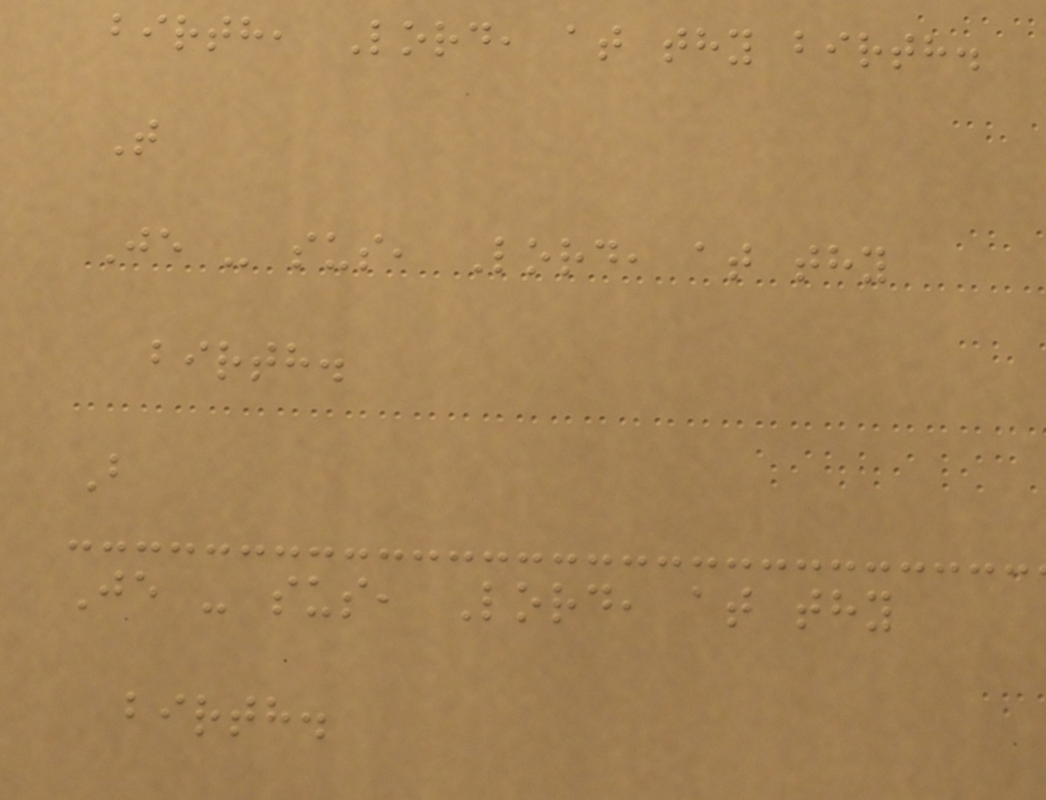birth, Lord, at thy birth.
T
Je - sus, Lord, at thy
birth.
B
Je - sus, Lord, at thy
birth.
